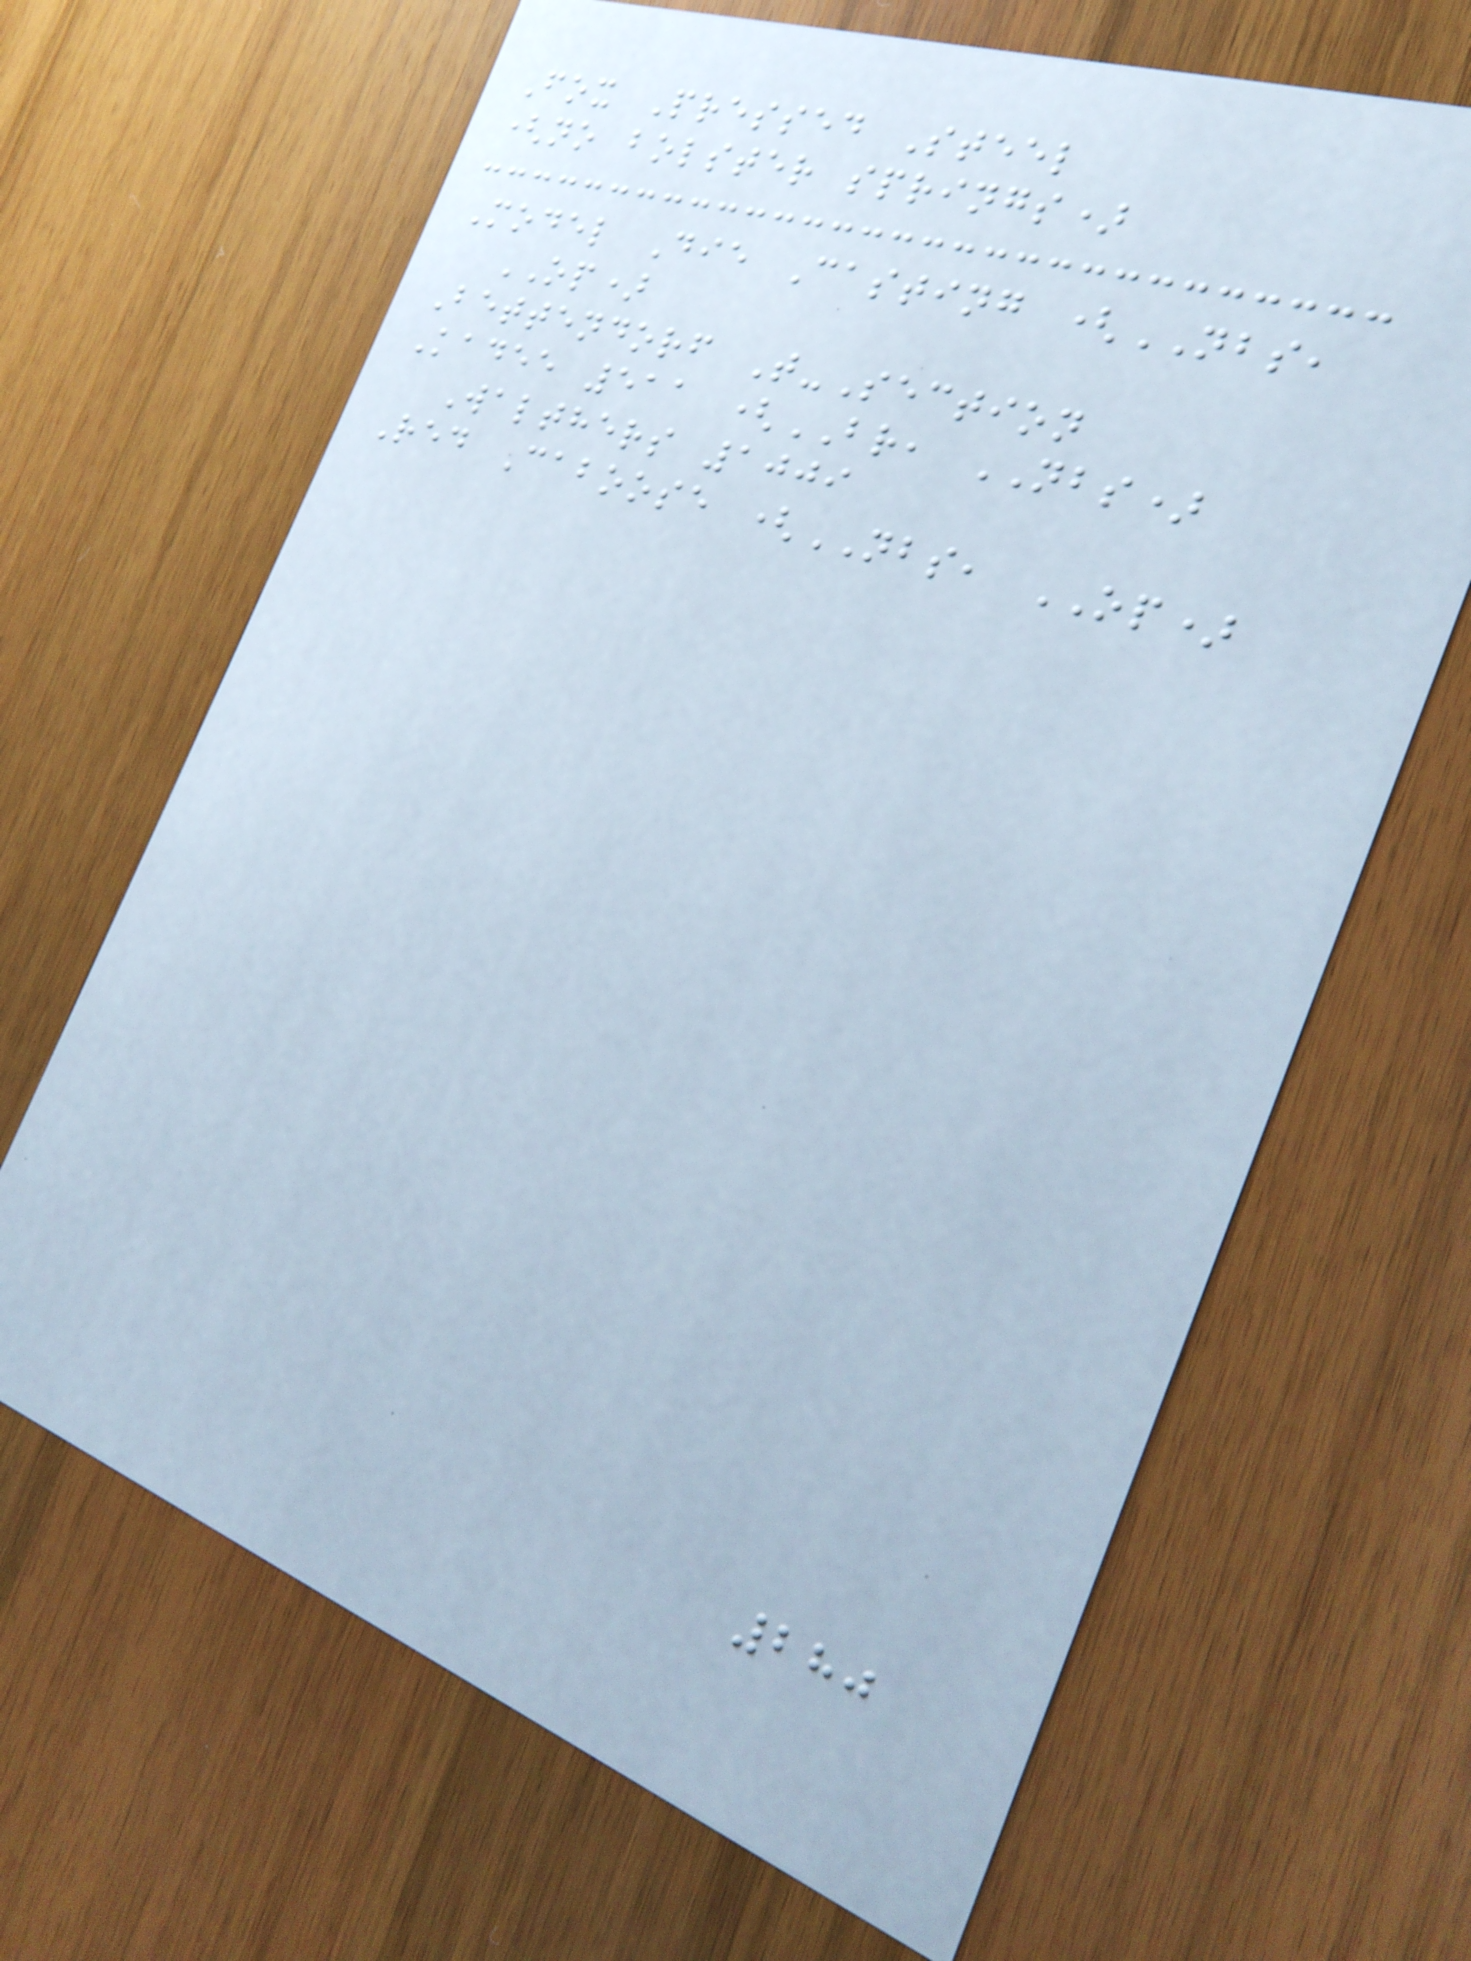Fox Pressed Steel
(no bolster springs)
Model Die Casting (NBS,
OP)
Bettendorf T-Section
Kadee 511 (BR, NBS)
Walthers 1009
Red Caboose (NBS, OP)
280
